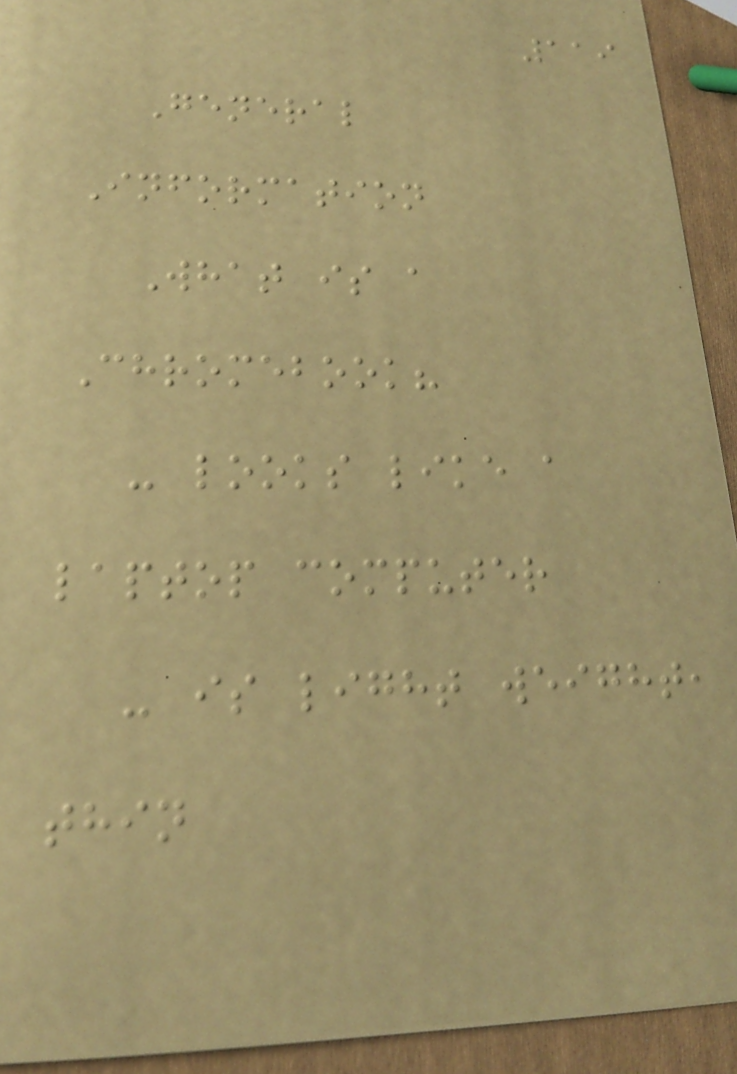119
General
Information
What is a
Chromebook?
- looks like a
laptop computer
- is light weight,
thin
